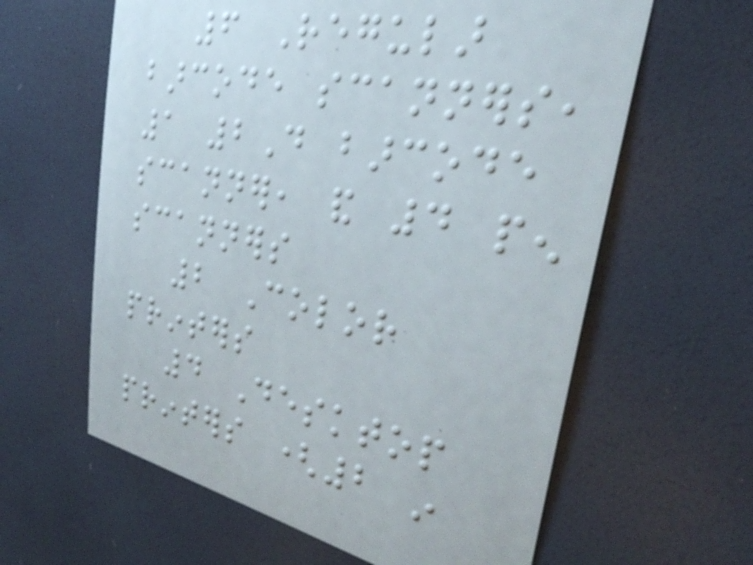6 Regular
barcode scanners,
1 2D barcode
scanner, and 4 pen
scanners
2 Color
printers
4 Desktop
printers (2 in
